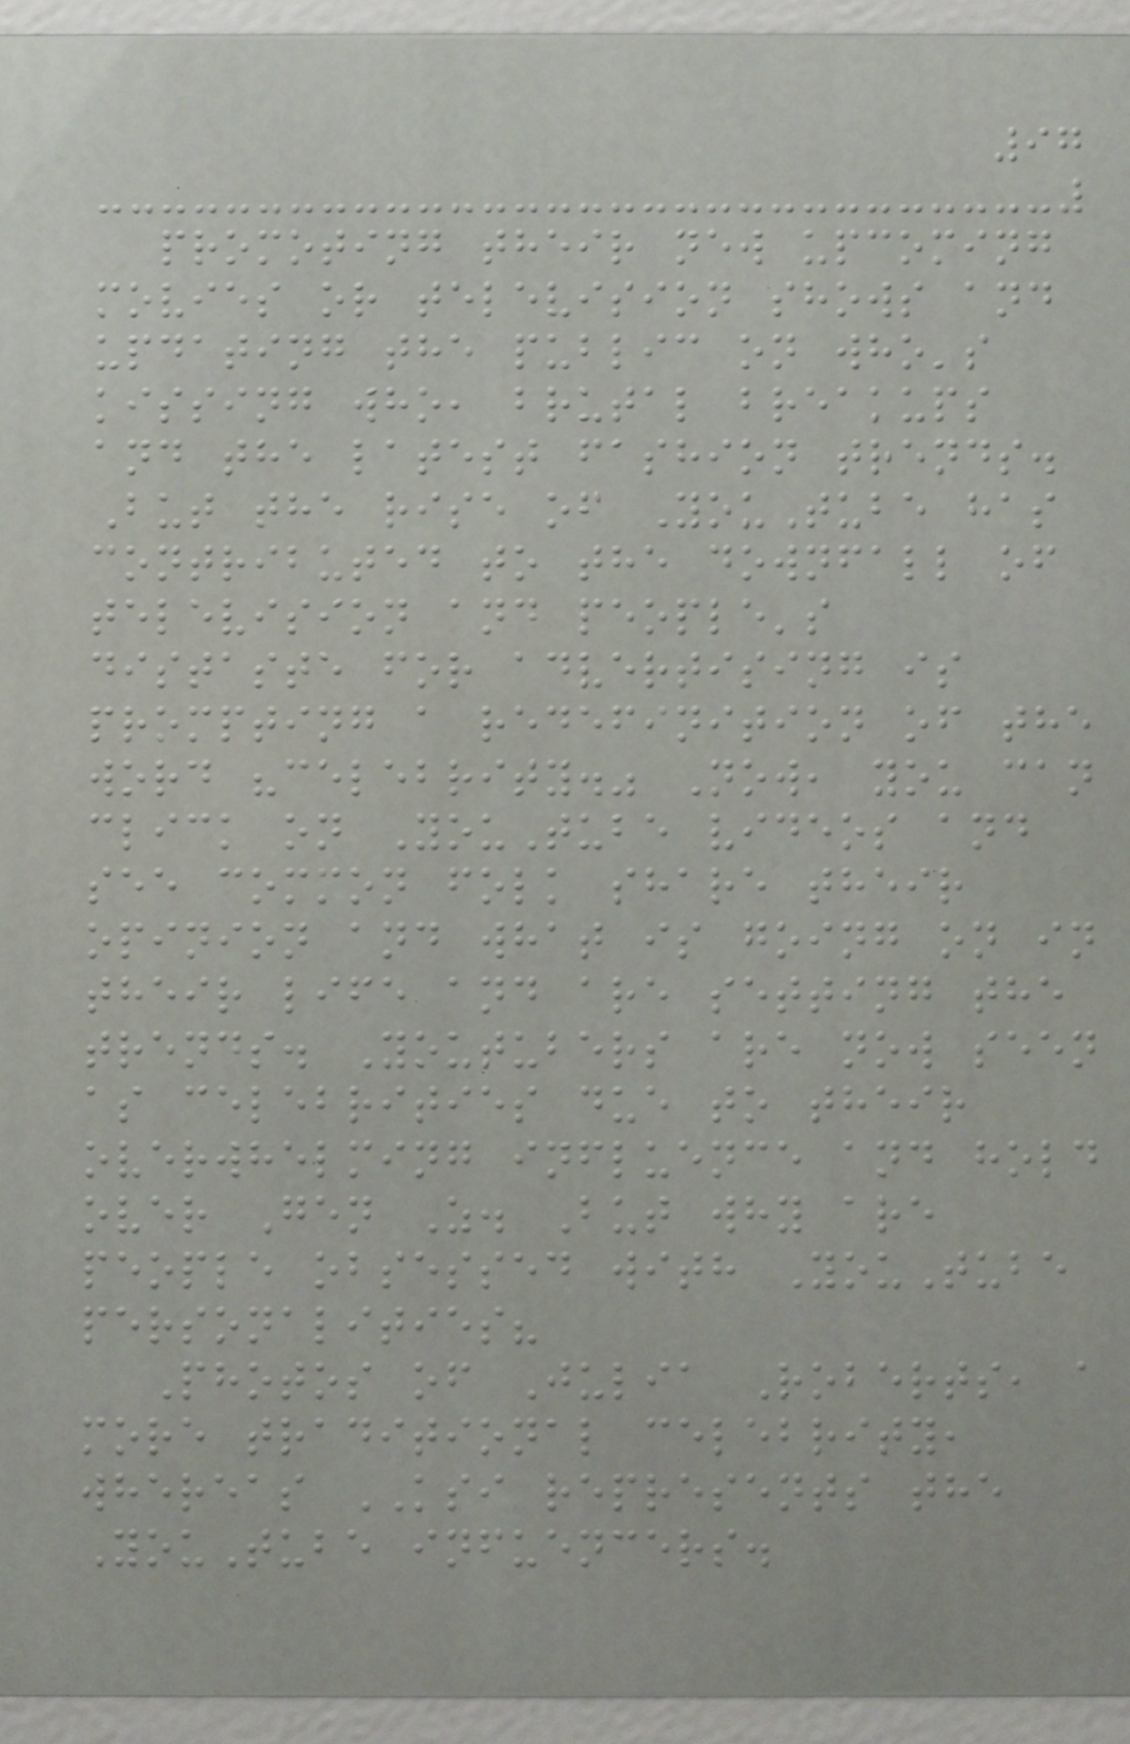97
promoting their new upcoming
movies or television shows and
updating the public on who's
kissing who, brutal breakups
and the latest fashion trends.
But the rise of YouTube has
contributed to the downfall of
television and people's
distaste for advertising is
prompting a redefinition of the
word "celebrity." Now, you can
click on YouTube videos and
see common folk share their
opinion and what is going on in
their life and are setting the
trends. Youtubers are now seen
as celebrities due to their
overwhelming influence and hold
over Gen Z. But why are
people obsessed with YouTube
personalities?
Photos of Julia Roberts, a
more traditional celebrity,
whereas KSI represents the
YouTube infuencers.
